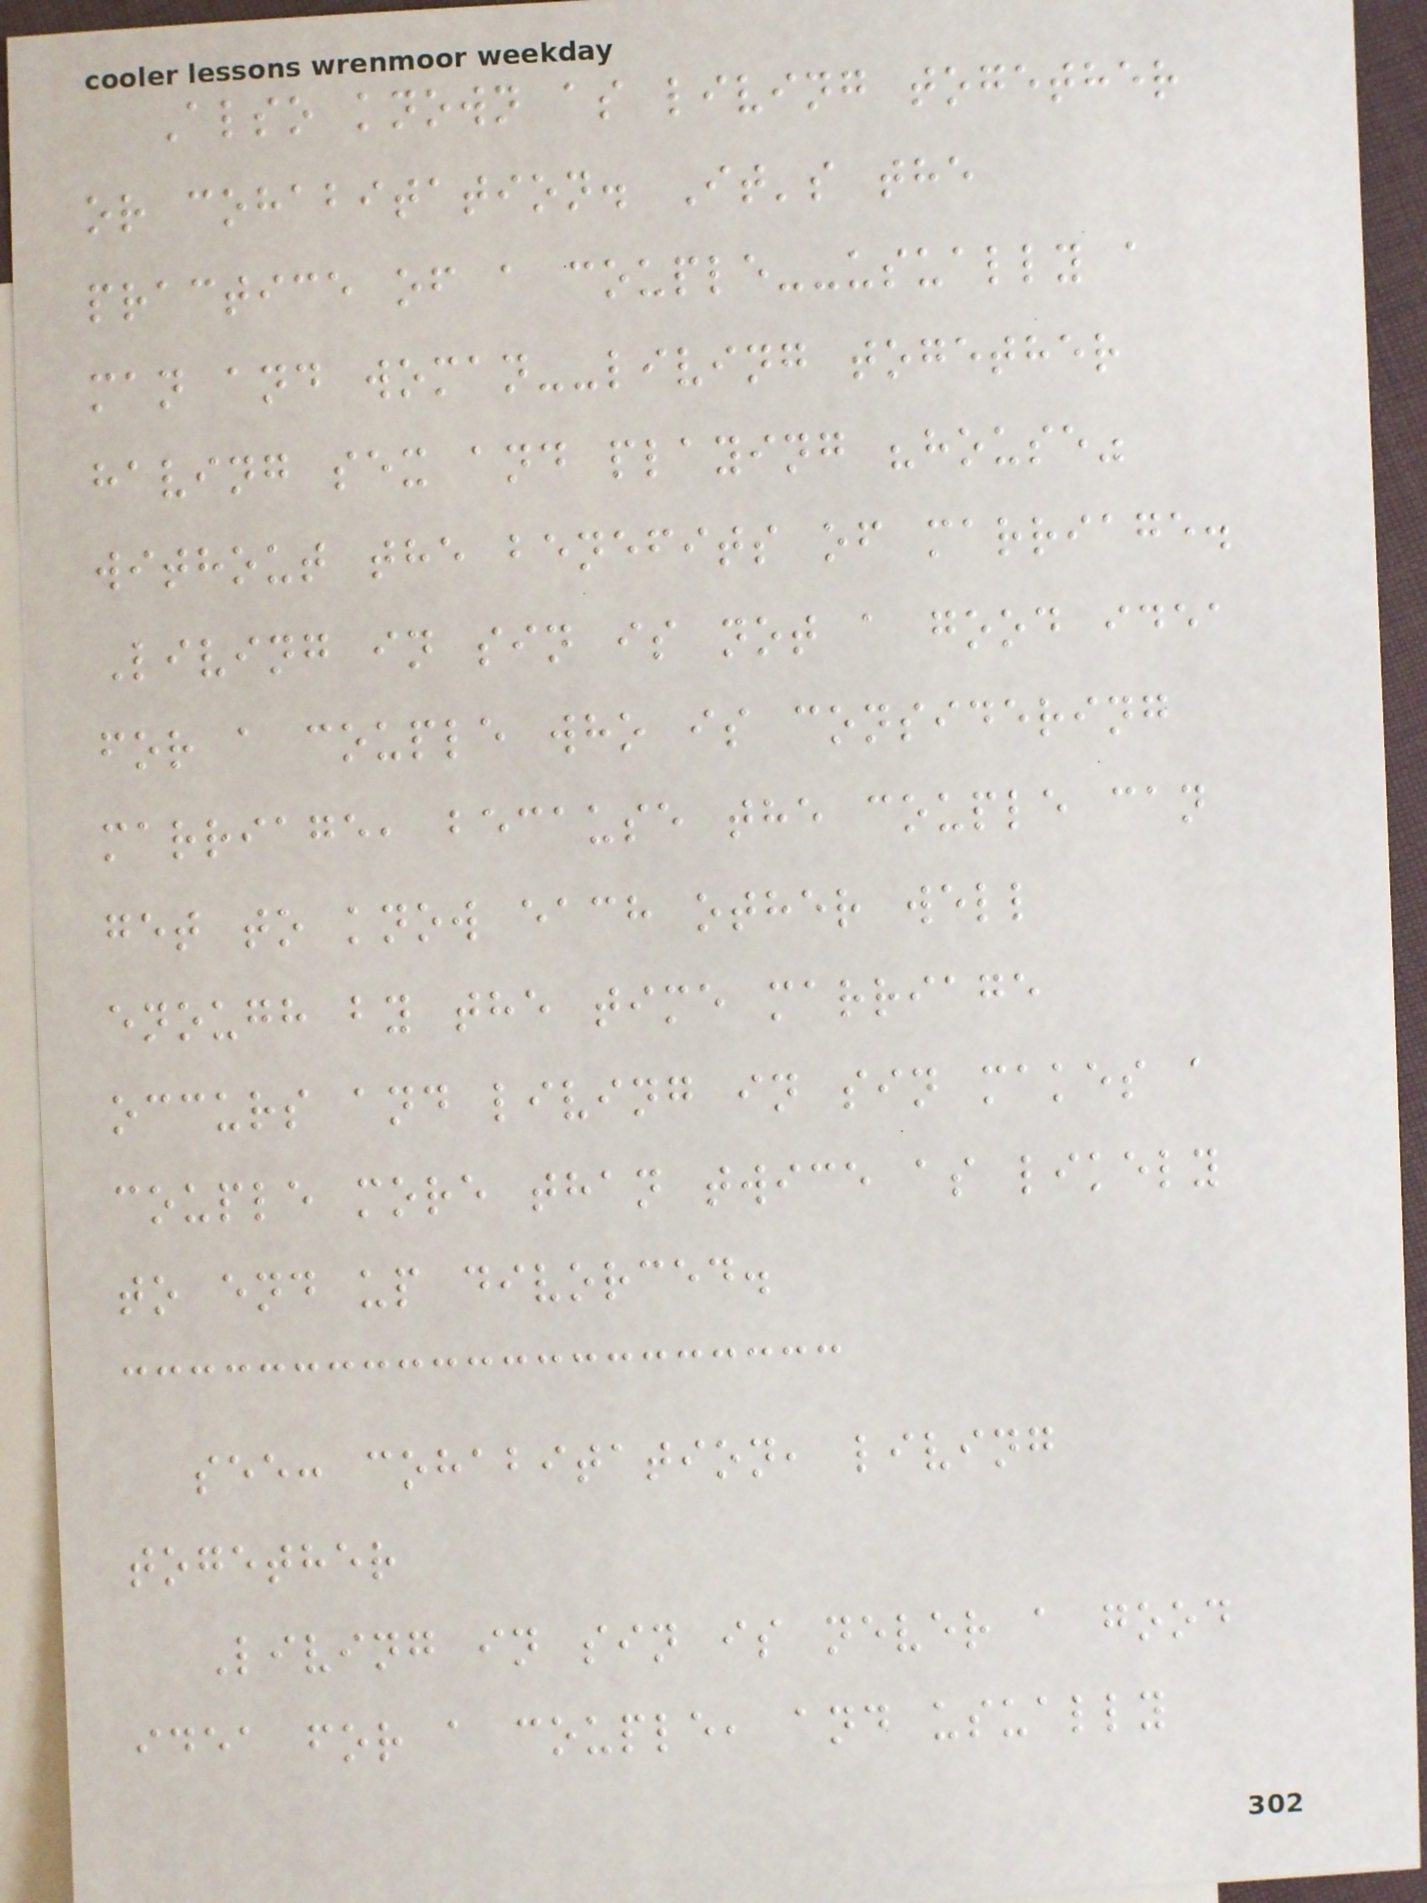Also known as living together
or cohabitation. It's the
practice of a couple--usually a
man and woman--living together
having sex and playing "house"
without the benefits of marriage.
Living in sin is not a good idea
for a couple who is considering
marriage, because the couple can
get to know each other well
enough by the time marriage
occurs and living in sin makes a
couple more than twice as likely
to end up divorced.
see: cohabitation, living
together
Living in sin is never a good
idea for a couple, and usually
